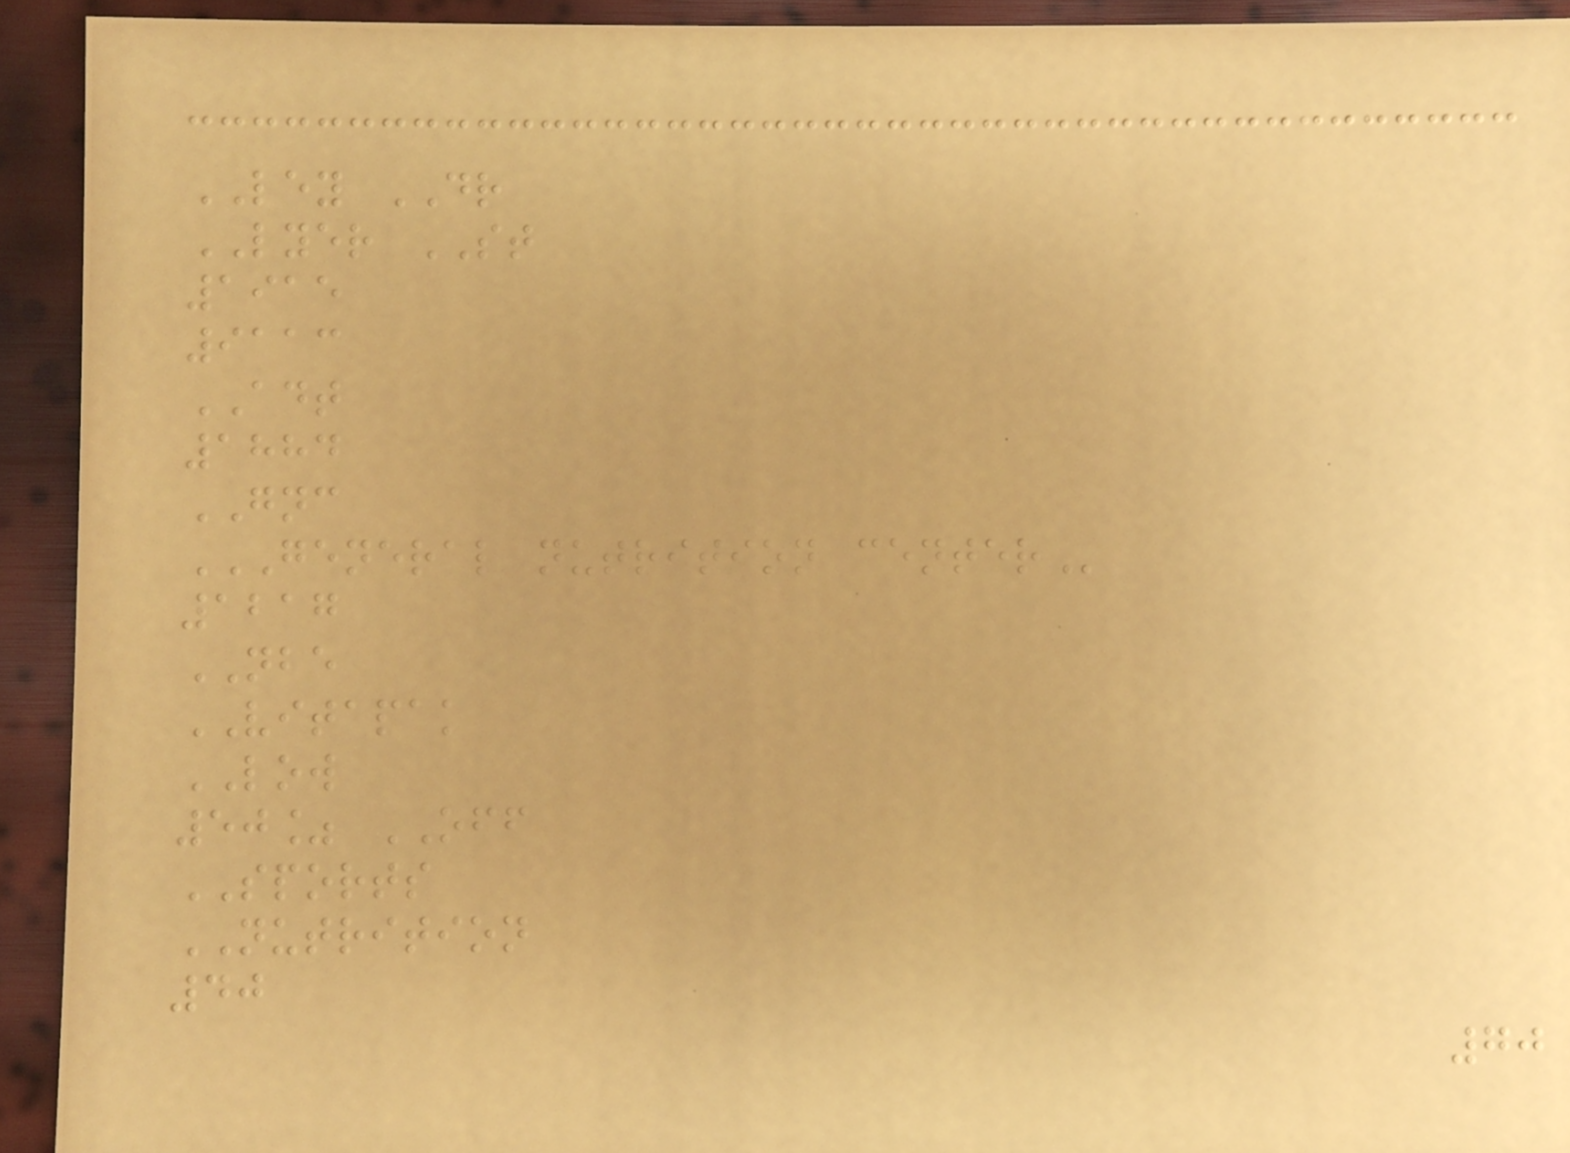LEY DR
LYER ST
1915
9113
ADT
1884
GNC
GENERAL NUTRITION CENTER
1217
NBE
VITAPAK
LOW
50% OFF
SPORTS
NUTRITION
40
70
